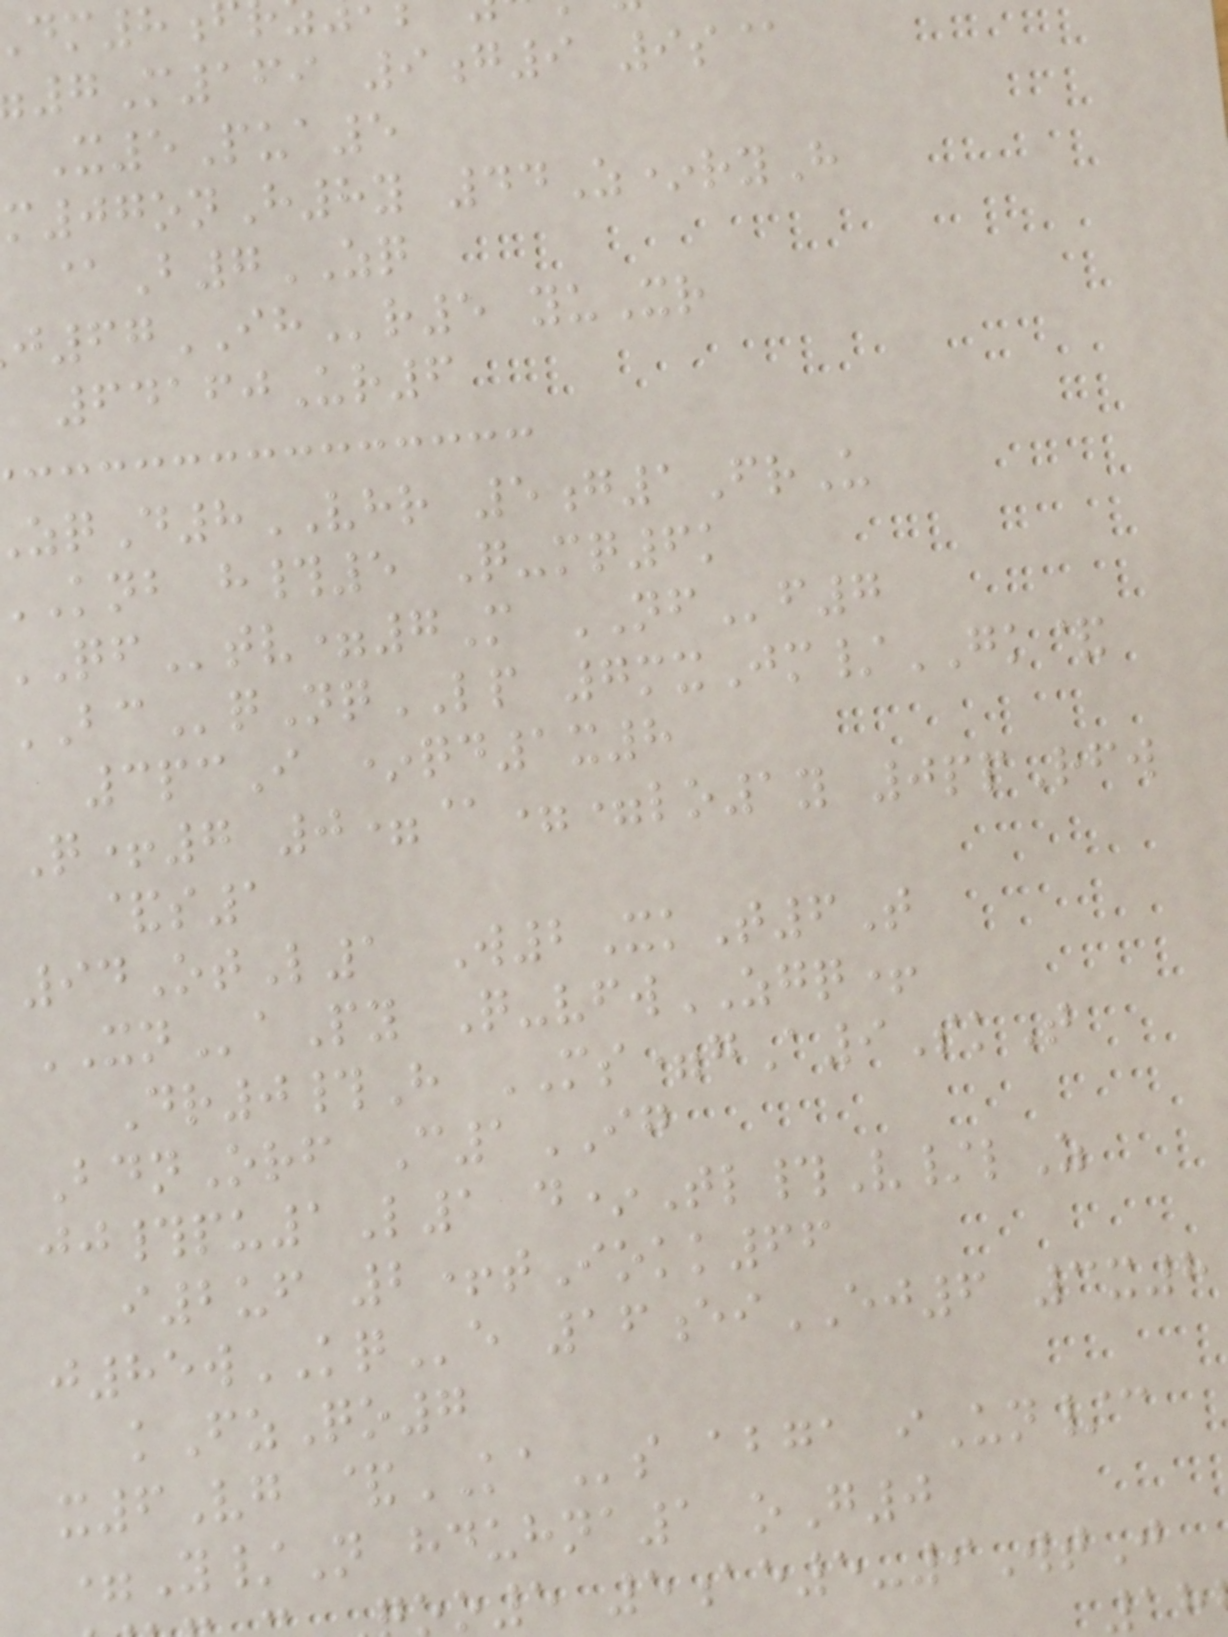7M169 9g9 9s@
X5Pua5
07onH8y 44Z*ryH
@B7ZQ
67IHr5 yuXr
64160Ur6
qD8VHR 5g1FrU
knb h#5 Q-mq6k
tv=7M NFf7
BCqNqLP 7mxJm/GK&
3pcI *qd1x8
Q+7 0=@==lo1y 0ppRfw
&s1
94OtL1 W2XkT6T
XNaPy Q-vfwZGQ+
Dr0#H MS=gA9SkT
BdnOrf C1IG
jj#pu1L1 d*Tl#V/lZ
i2uf 2+tIokk66
j85wKQe 16eiEJ6 3x8
kFzQo7
x6Vg &KAs abga iUn/c
=Y/N hduhna1 oG0
o5 5ae5-9WtJ
